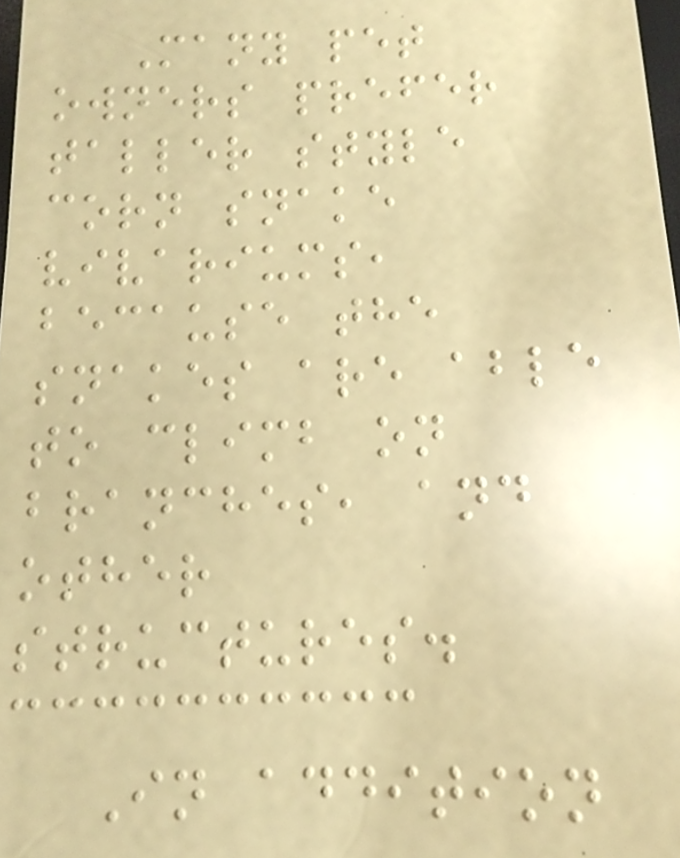Many pet
owners prefer
taller style
corn snake
vivariums,
because the
snakes are able
to climb on
branches, and
other
structures.
In addition
